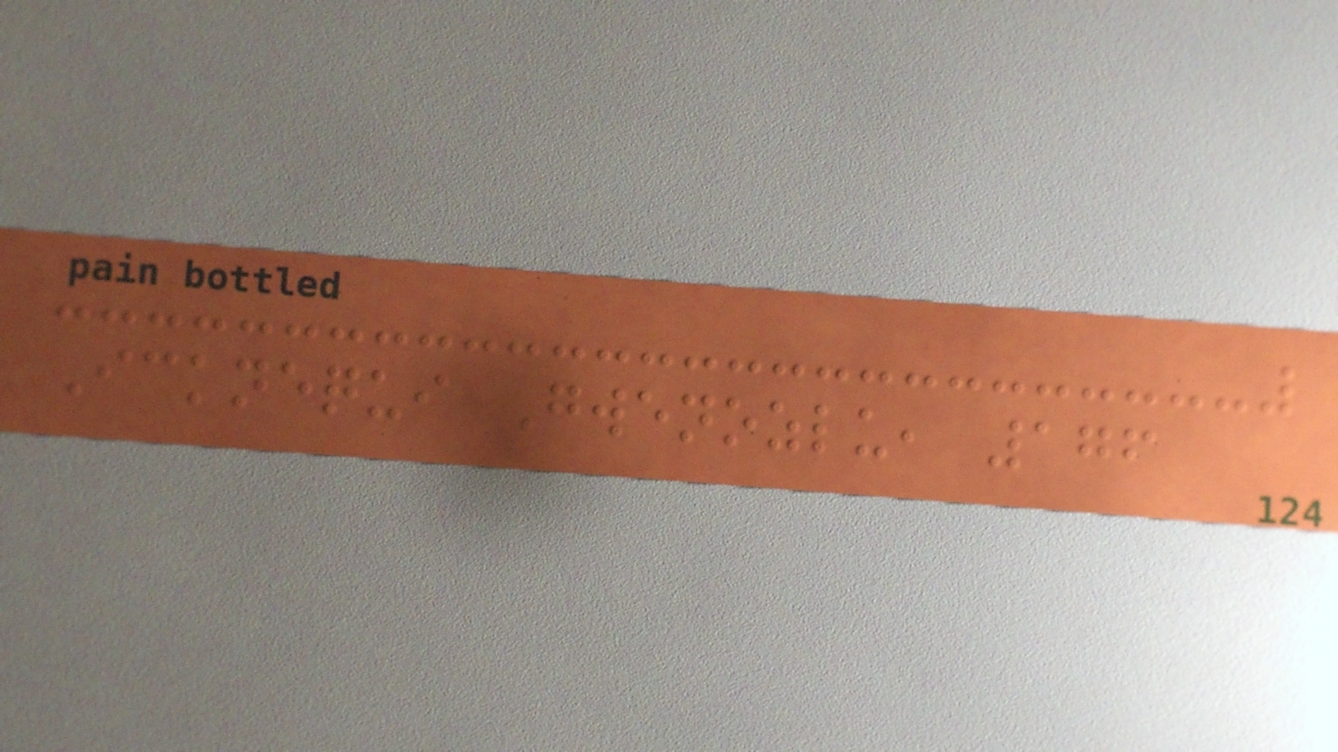Icknequi Gwenozlu, 176
